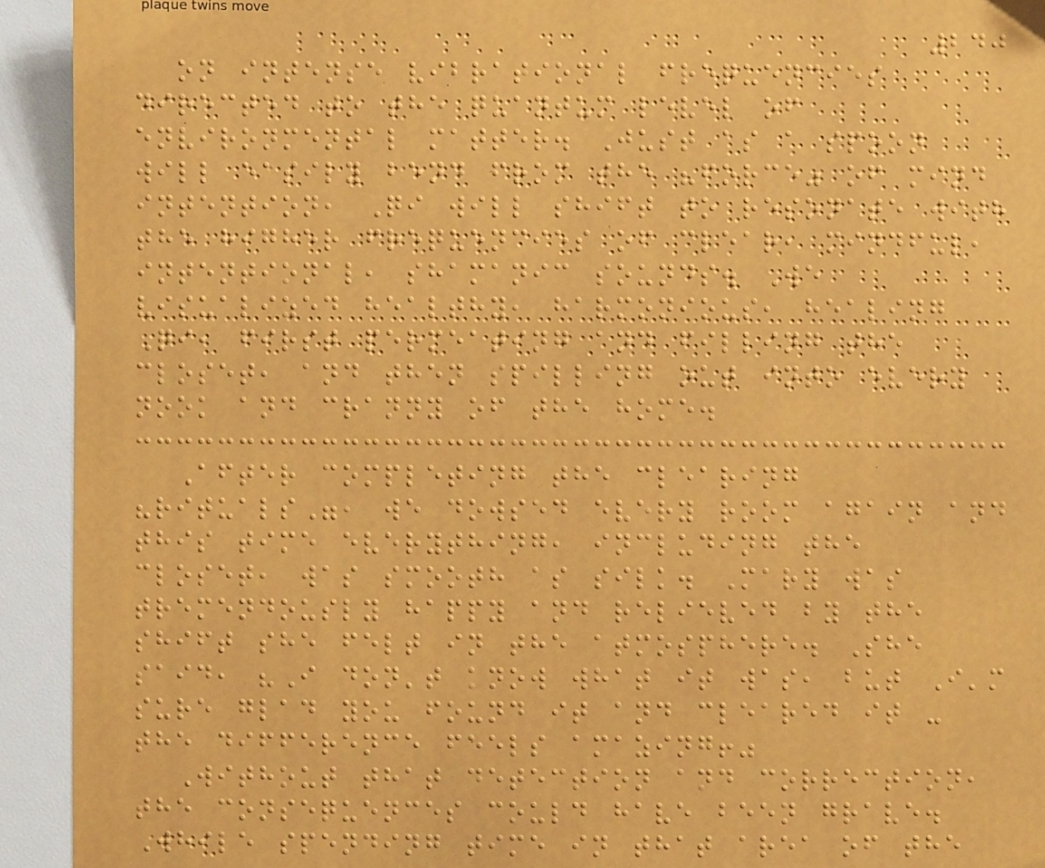240
on intense vibrational frequencies
directed to the quantum level of
environmental matter. Just as a spoon
will easily bend from the "force" of mind
intention, Qi will shift to resonate with
the higher frequencies of clear, mindful,
intentional, shamanic sounds. We
visualized healthy, harmonious, healing
Qi, first permeating and filling the
closet, and then spilling out into every
nook and cranny of the home.
After completing the clearing
"rituals", we dowsed every room again and
this time everything, including the
closet, was smooth as silk. Mary was
tremendously happy and relieved by the
shift she felt in the atmosphere. She
said, "I don't know what it was, but I'm
sure glad you found it and cleared it -
the difference feels amazing!"
Without that detection and correction,
the consequences could have been grave.
While spending time in that area of the
